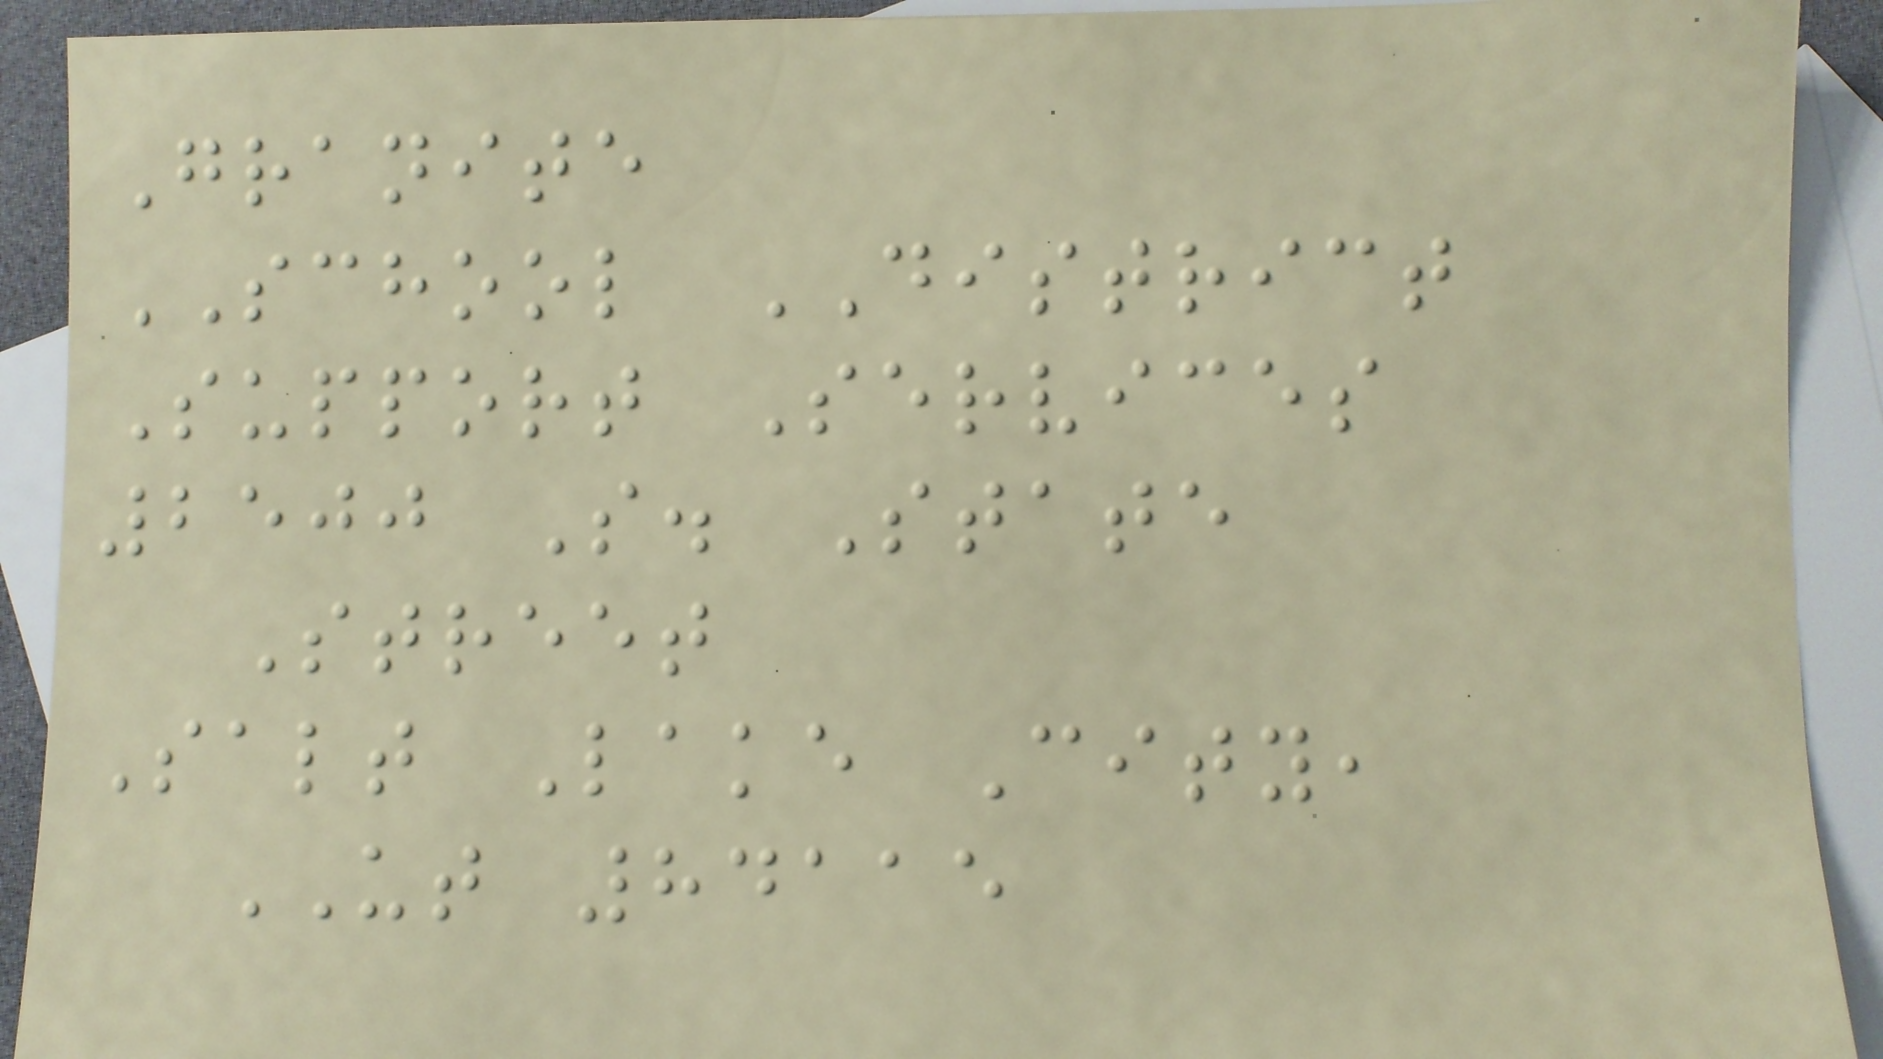Granite
SCHOOL DISTRICT
Support Services
2500 S. State
Street
Salt Lake City,
UT 84115
